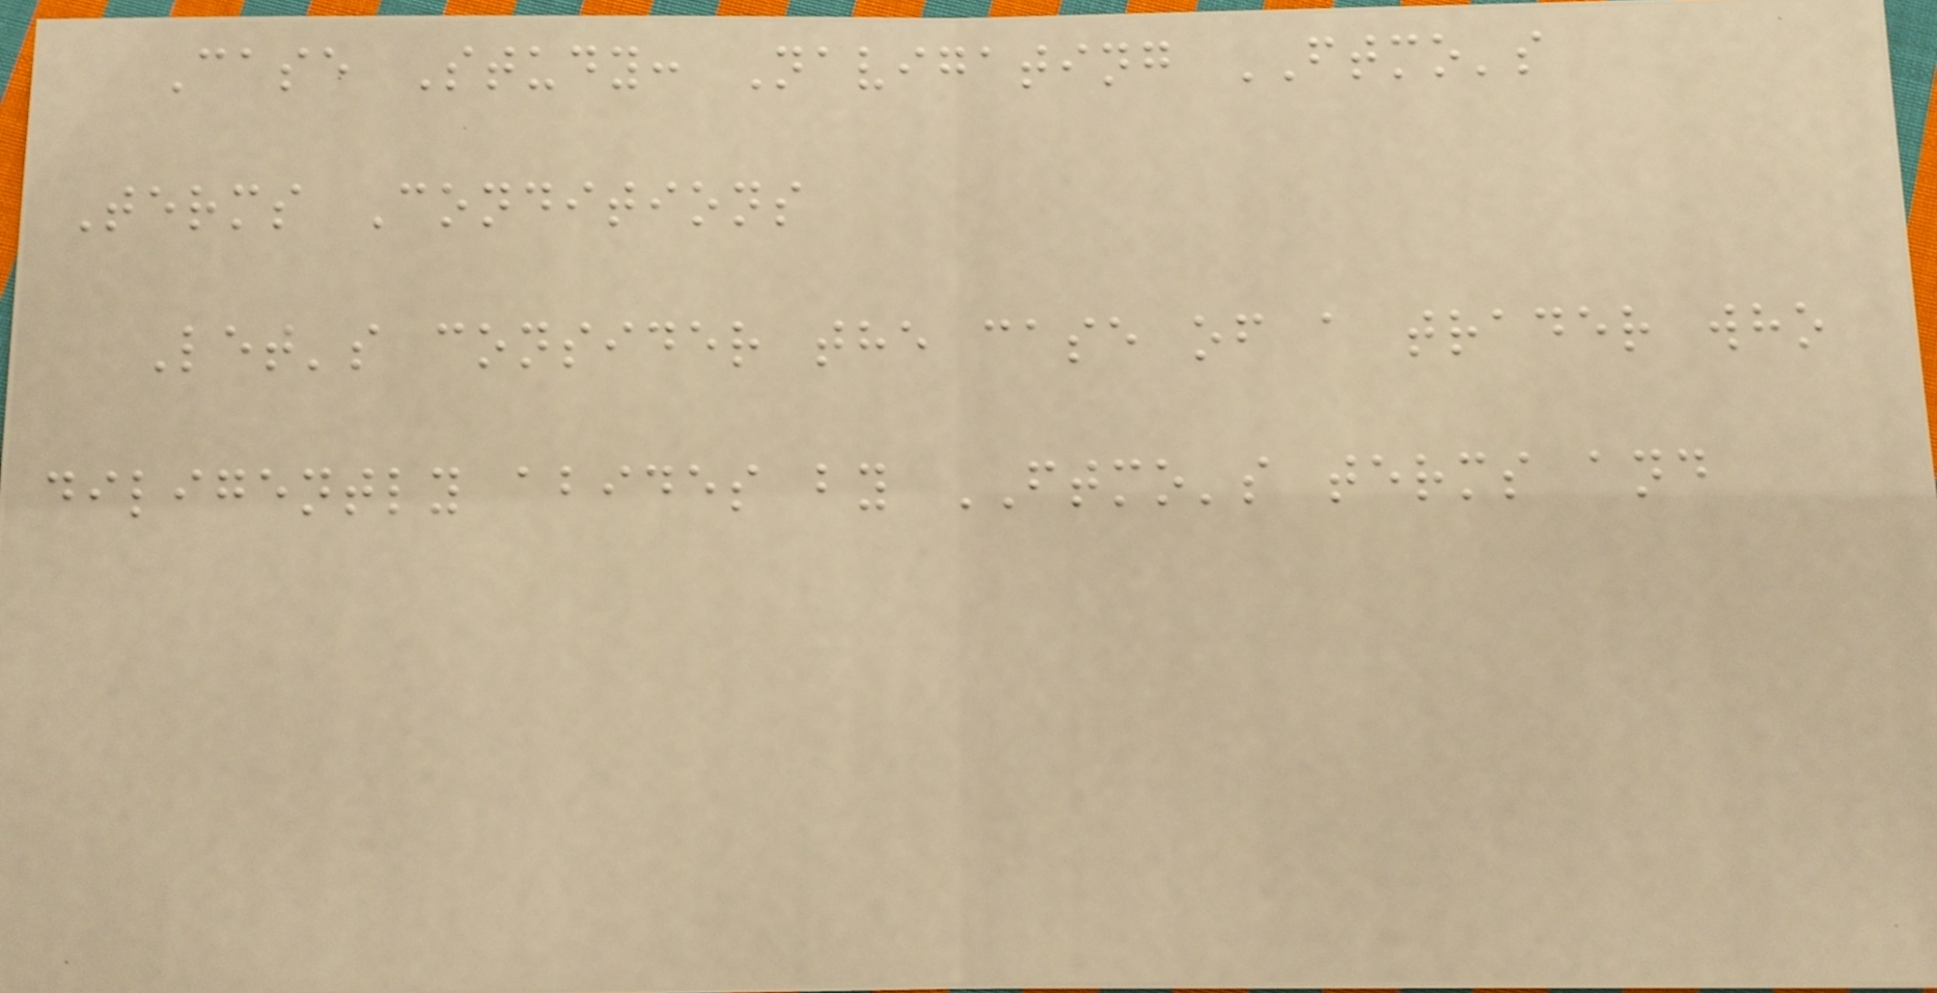Case Study: Navigating FTMO's
Terms Conditions
Let's consider the case of a trader who
diligently abides by FTMO's terms and
